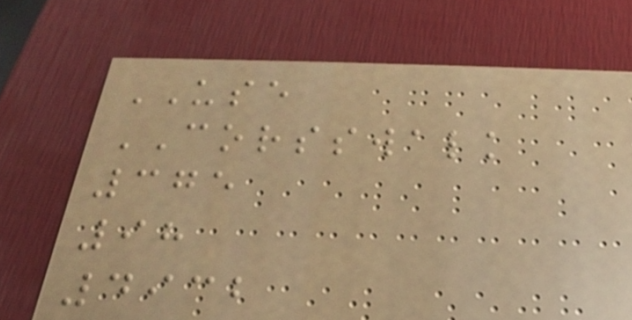USE
CORSSWALK
375
98
4932
